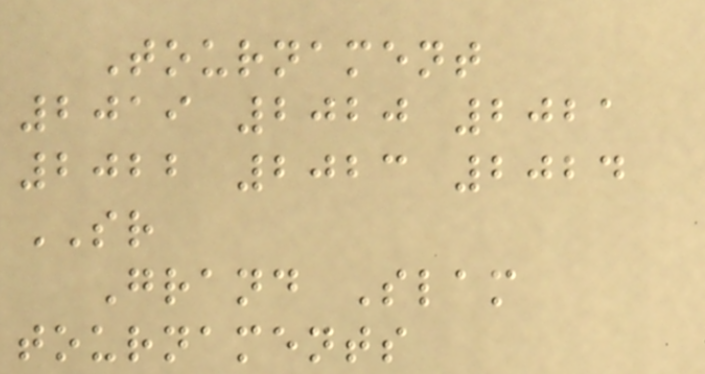Tournament
2019 2020 2021
2022 2023 2024
SR
Grand Slam
tournaments
